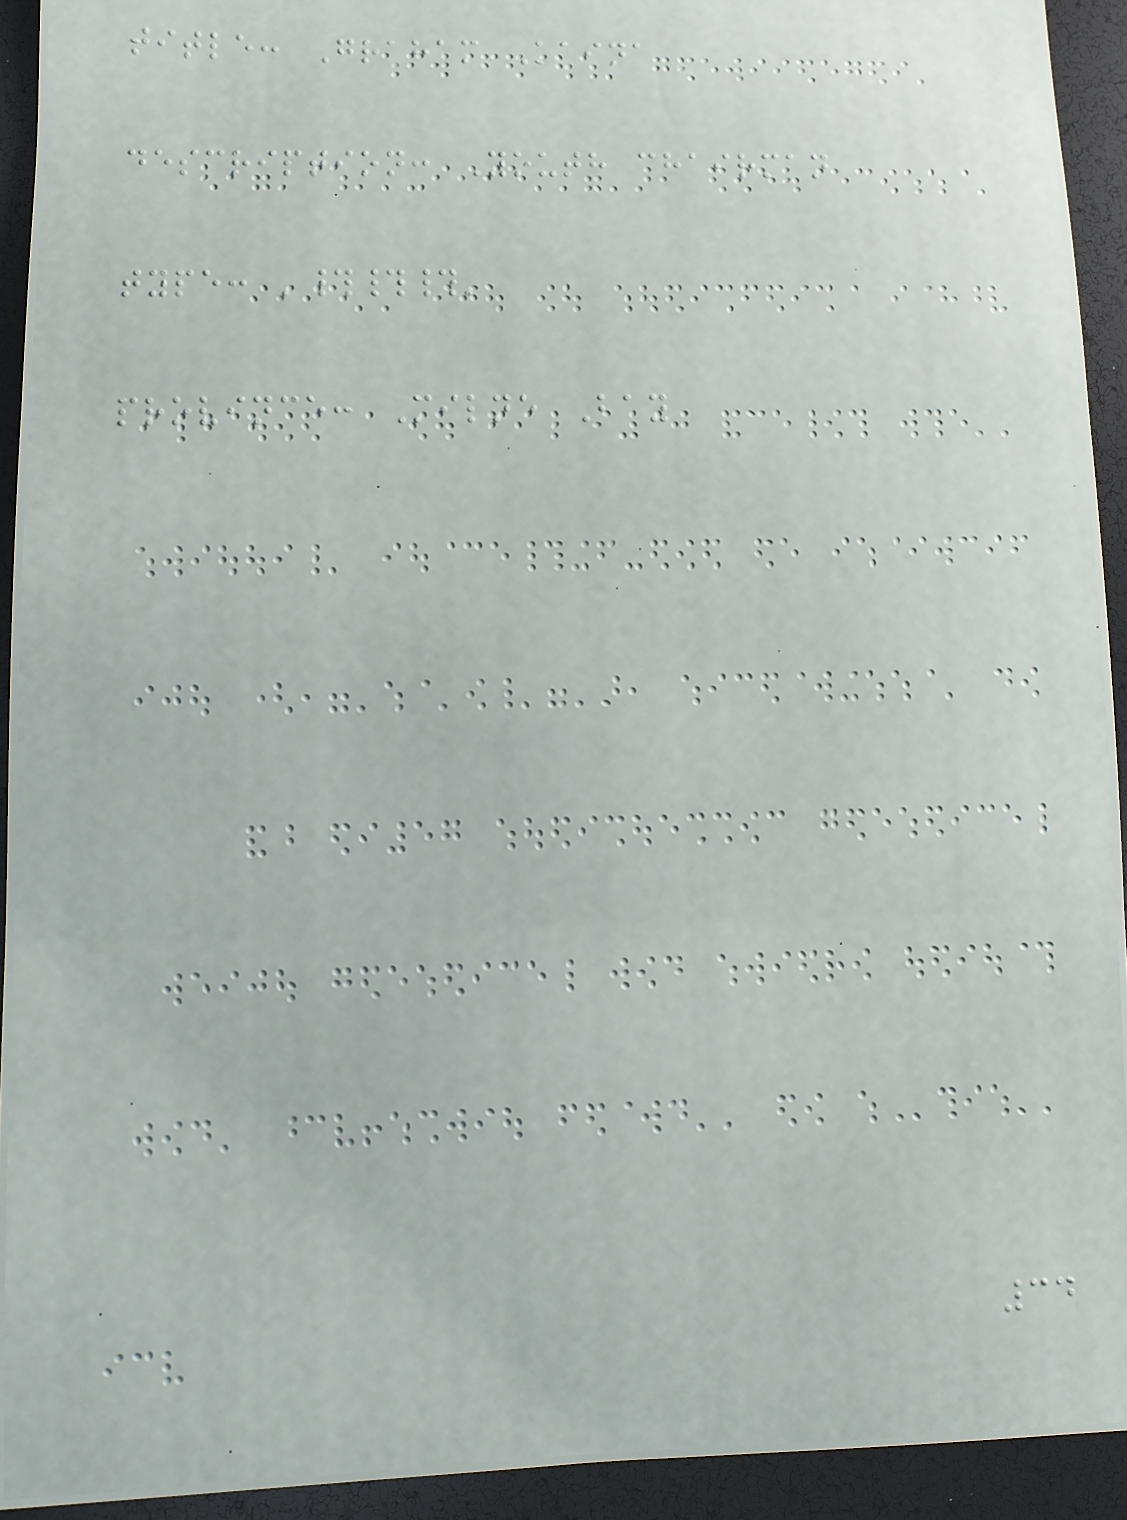title: Graham Kaina
description: Youth chairman
type: '###'
province: Milne Bay
34
